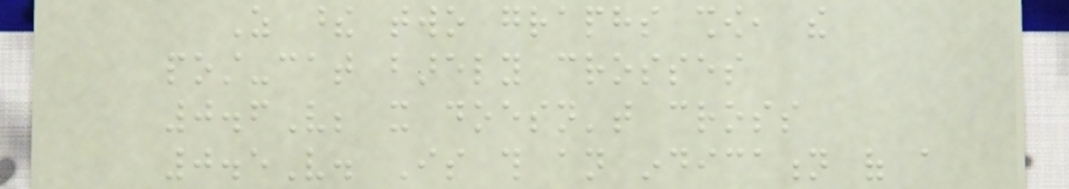As these two graphs show, the
post-cat barely crosses
0.6V; it doesn't cross
0.5V. Is this an indication of a
